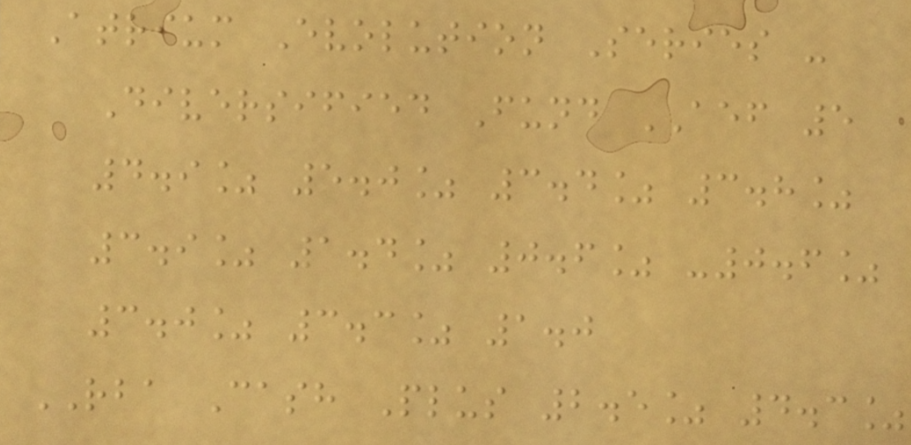Atrium Evolution Series -
Diversified Fund AEF 5
4.9% 5.0% 3.4% 3.8%
3.9% 1.4% 0.6% -0.6%
3.0% 3.3% 1.0
RBA Cash Plus 2.5% 4.3%
